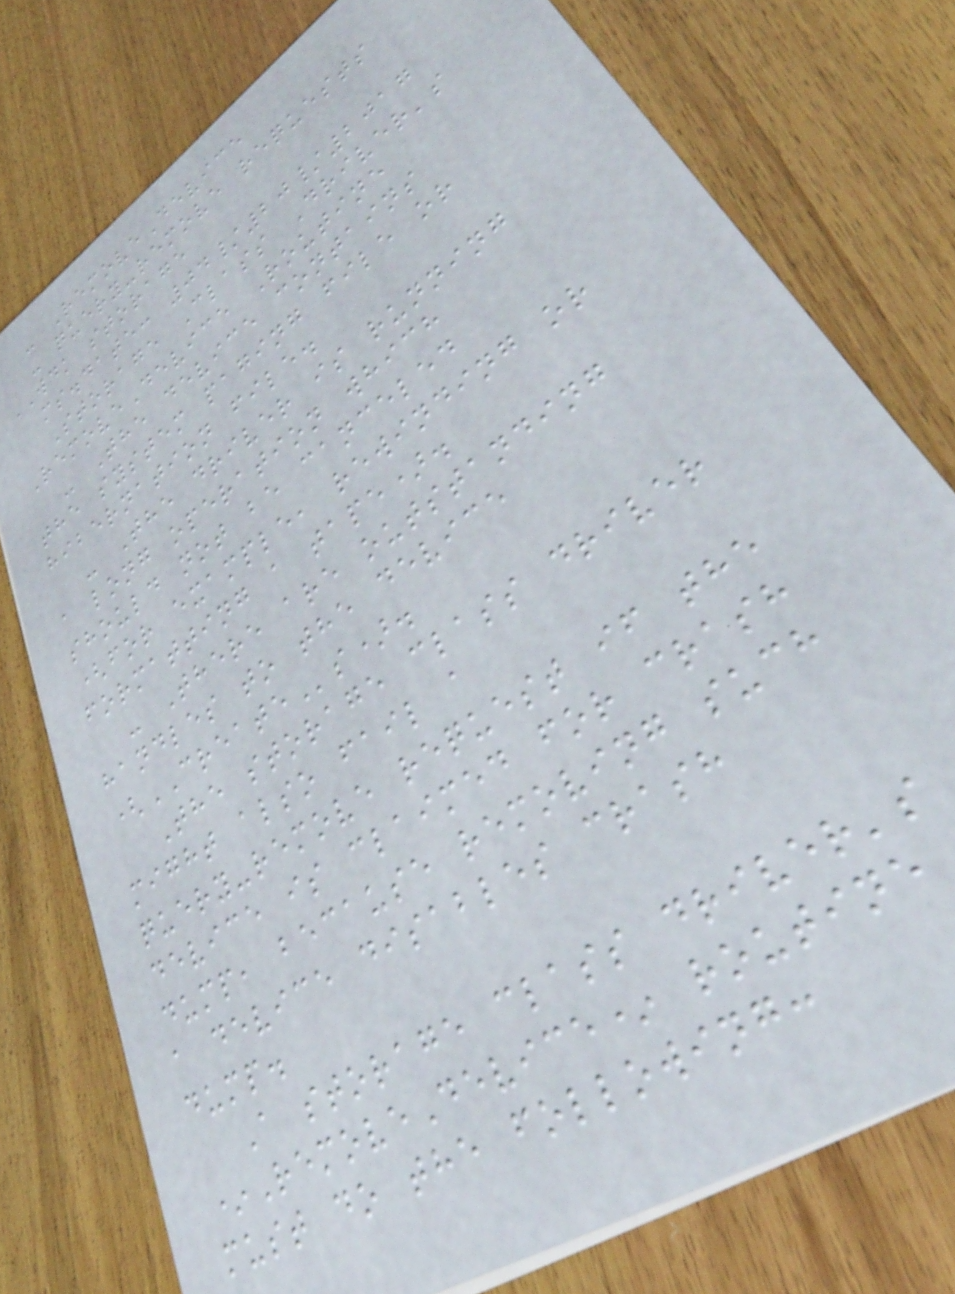- RemoveDevice
- query-remove requests
WDK storage
ms.date: 04/20/2017
Storage Class Driver's
RemoveDevice Routine
- The device contains
the system paging file or
hibernation file.
- The driver is running
a long operation which
should not be canceled
(for example, rewinding or
formatting a tape).
- There are outstanding
handles to the device
(CREATEs).
The storage class driver
might also fail a
query-remove request if the
device is claimed for crash
dump, because removing such
a device disables crash
dump.
A storage class driver's
*RemoveDevice* routine
must do the following:
